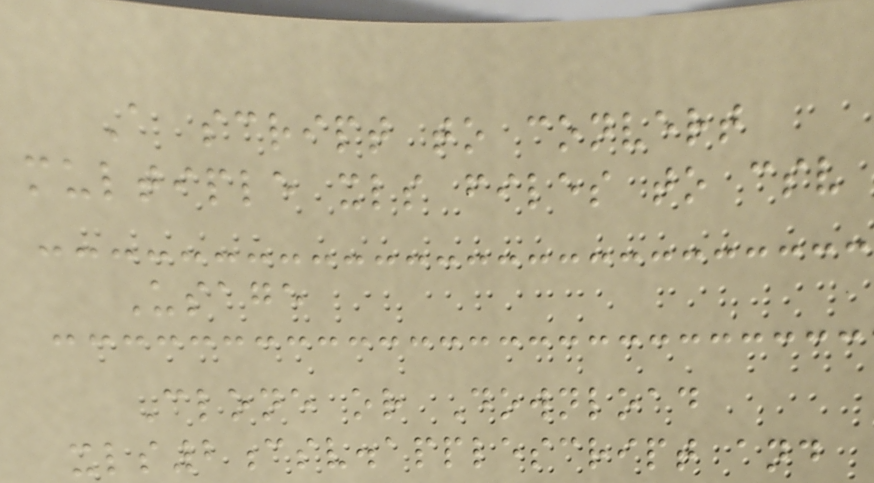A script to convert
multiple xls files to csv
Usage
Clone or Download
xls2csv.applescript and
